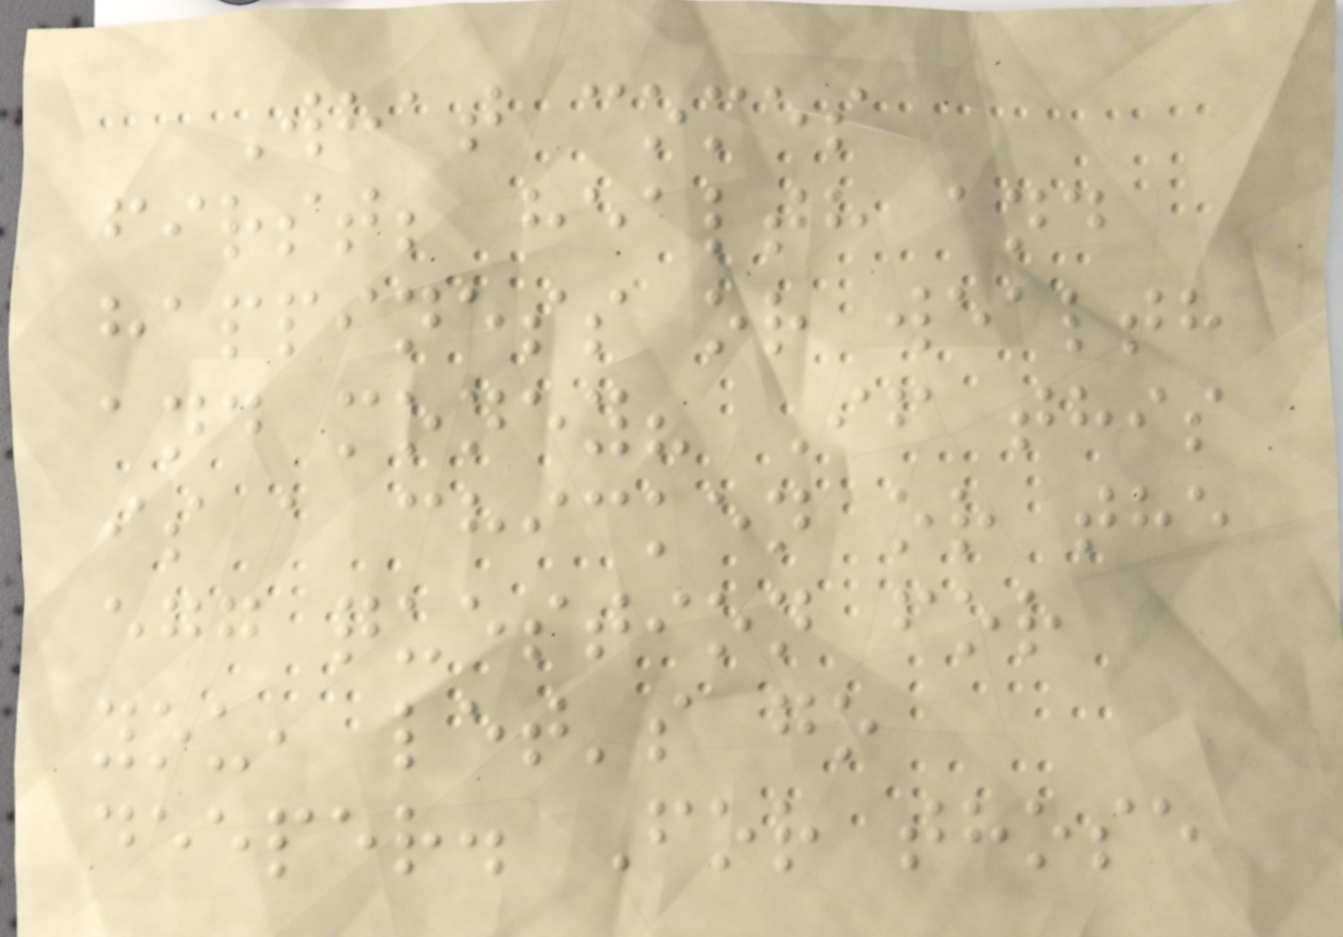What comes
first; health and
happiness or wealth
and money? If this
is a chicken or the
egg question for
you, let's go
deeper. For those
